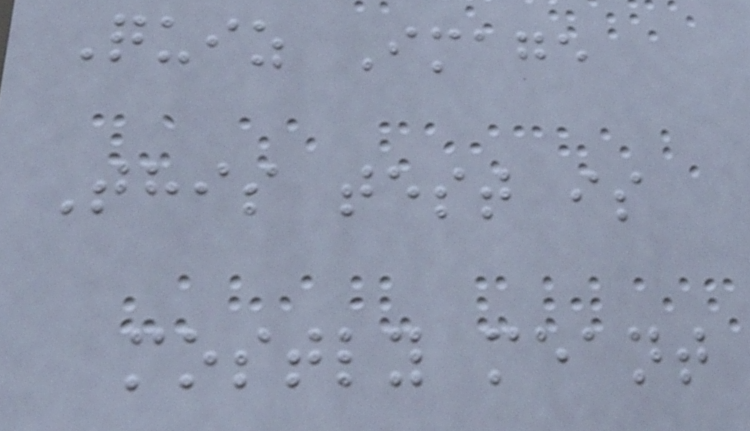Quiz Image
This test is
mostly meant
